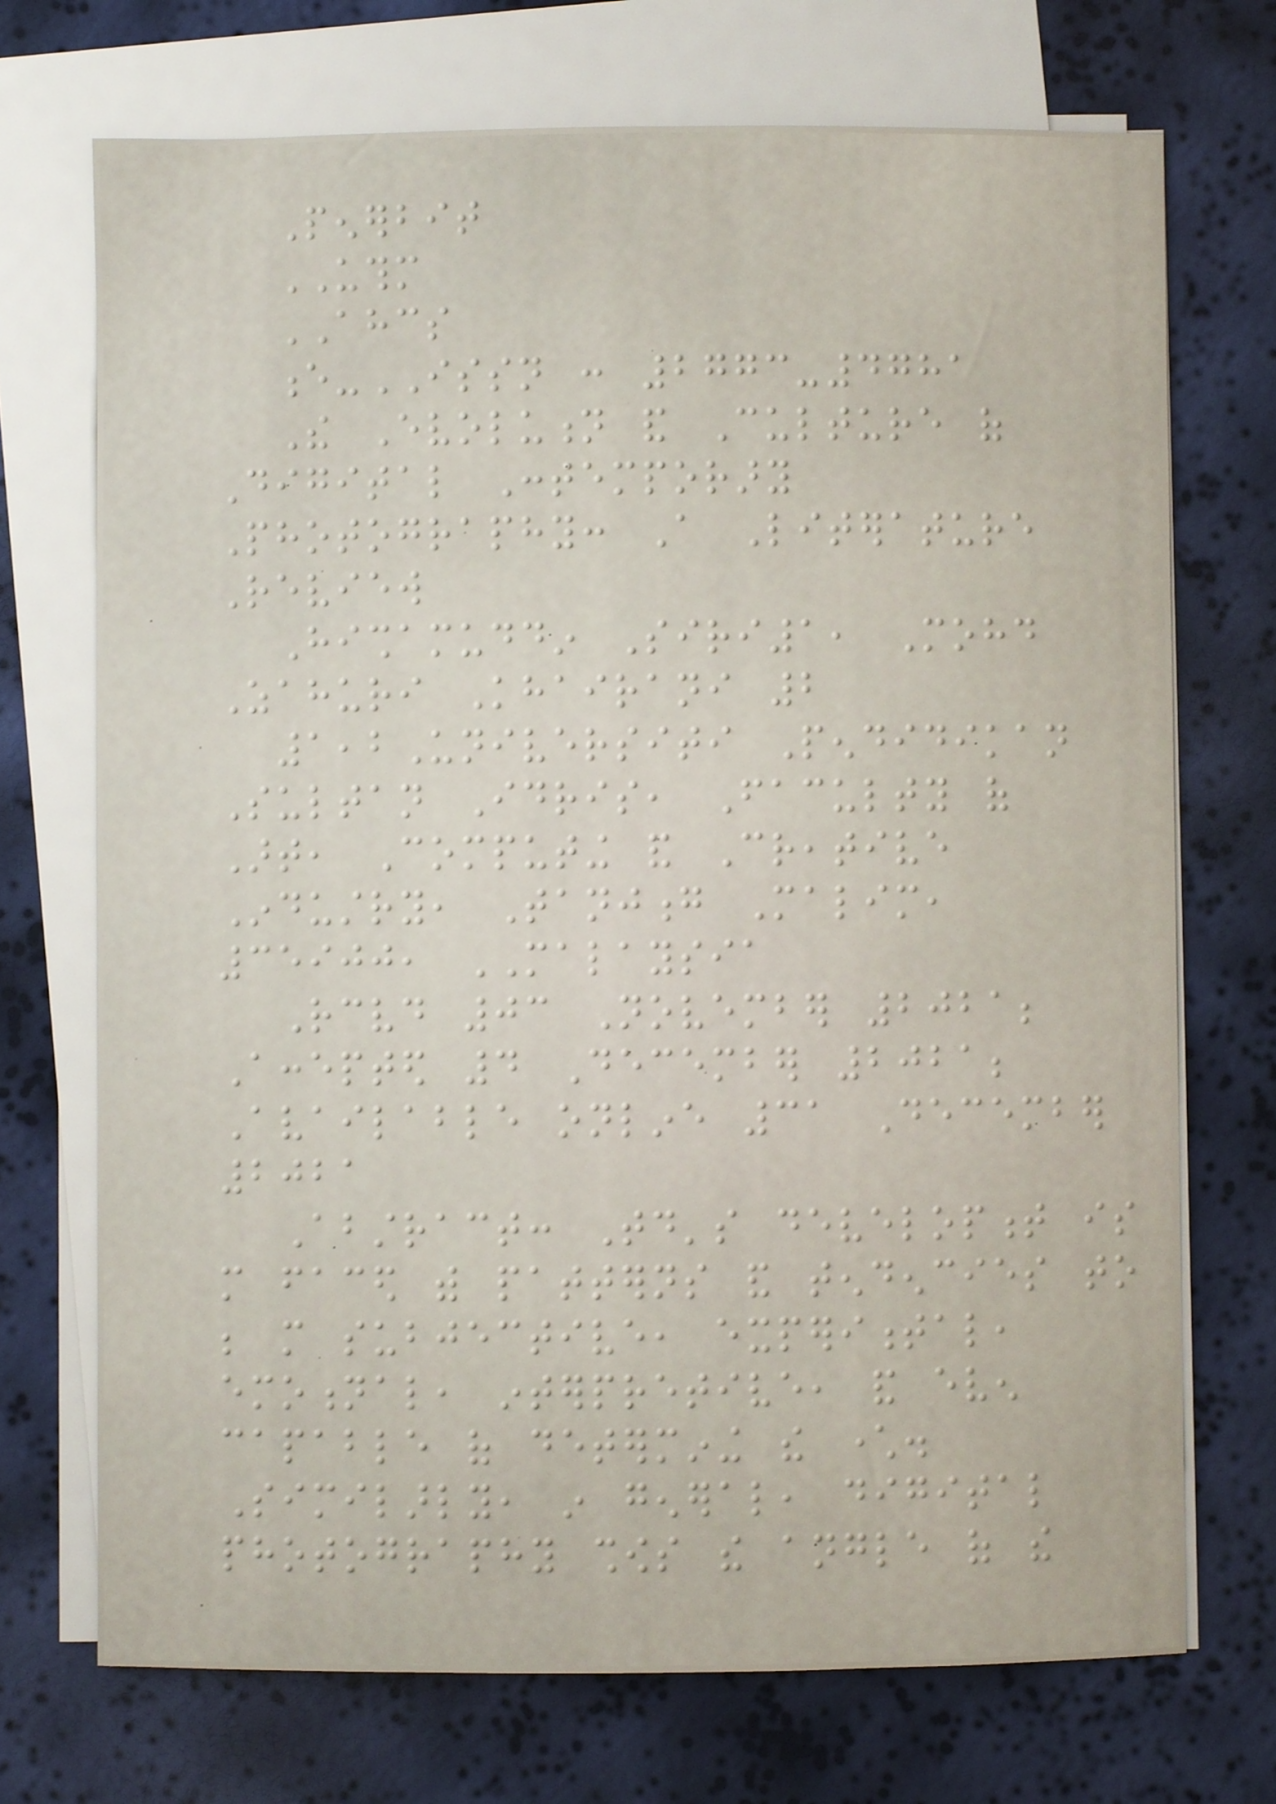Penerbit
UTHM
AHCS
e-ISSN : 2773-4781
The Evolution and Culture of
Digital Contemporary
Photography: A Literature
Review
Hishamuddin Siri1, Mohd
Zahuri Khairani 2
1,2Universiti Pendidikan
Sultan Idris, Faculty of
Art, Computing and Creative
Industry, Tanjong Malim,
35900, MALAYSIA
Received 03 November 2021;
Accepted 4 December 2021;
Available online 31 December
2021
Abstract: Today's development is
more faced with patterns and tendencies to
be more subjective, experimental,
emotional, interpretive, and even
capable of determining the character.
Similarly, in general, digital
photography shows the angle of the
